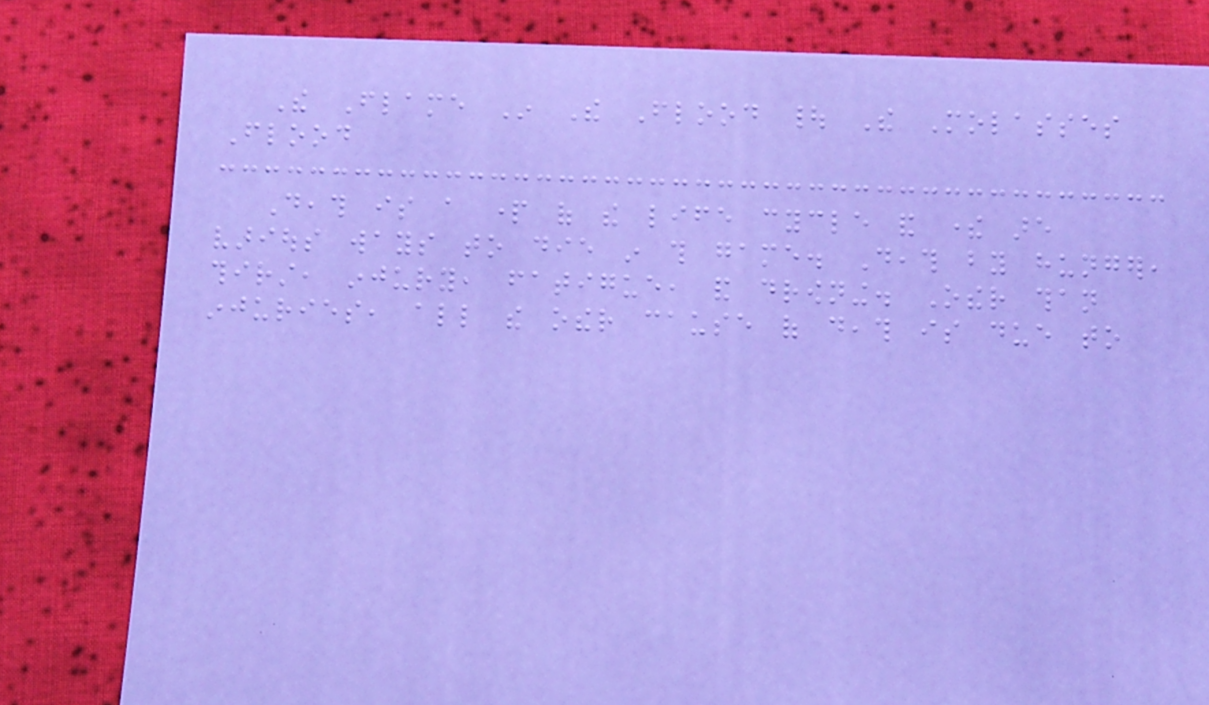The Flame In The Flood | The Molasses
Flood
Death is a part of the life cycle and there are
various ways to die in this game. Death by hunger,
thirst, injury, fatigue, and drowning. Other than
injuries, all the other cause of death is due to
